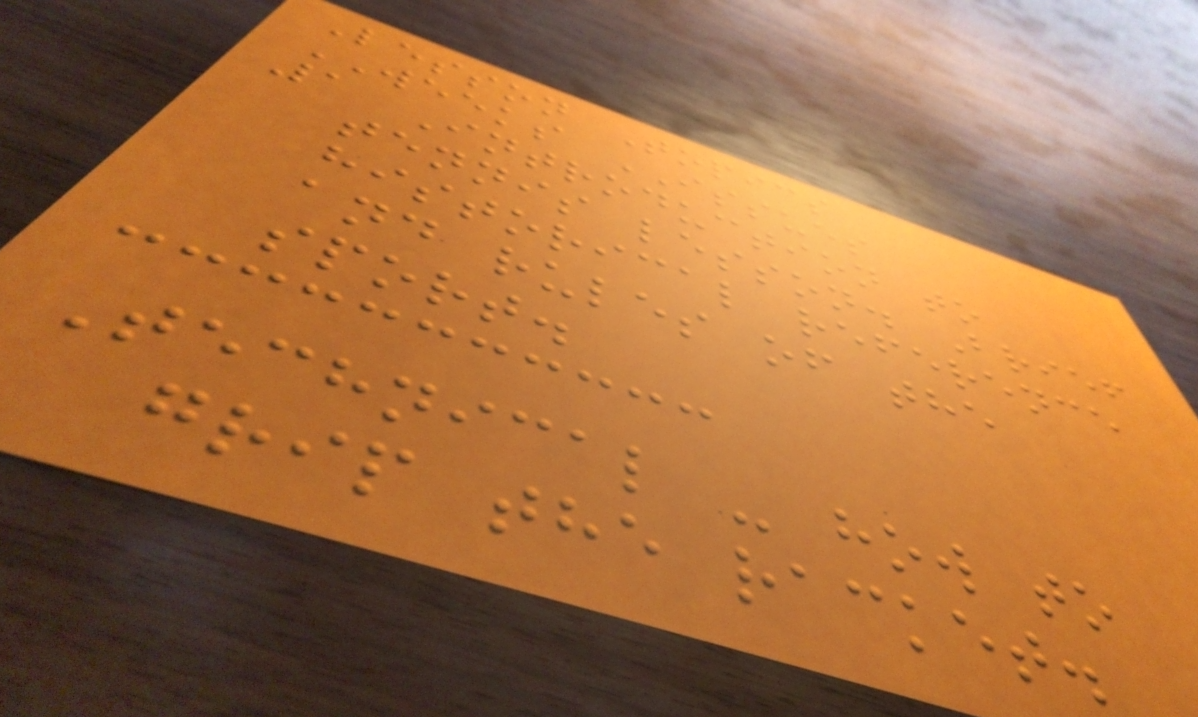Lesson Topics
WEEKS ISSUES
1 Introduction to
tennis lesson. Brief
historical reference
and rules of the
sport.
Technical - how to
grip the racket.
